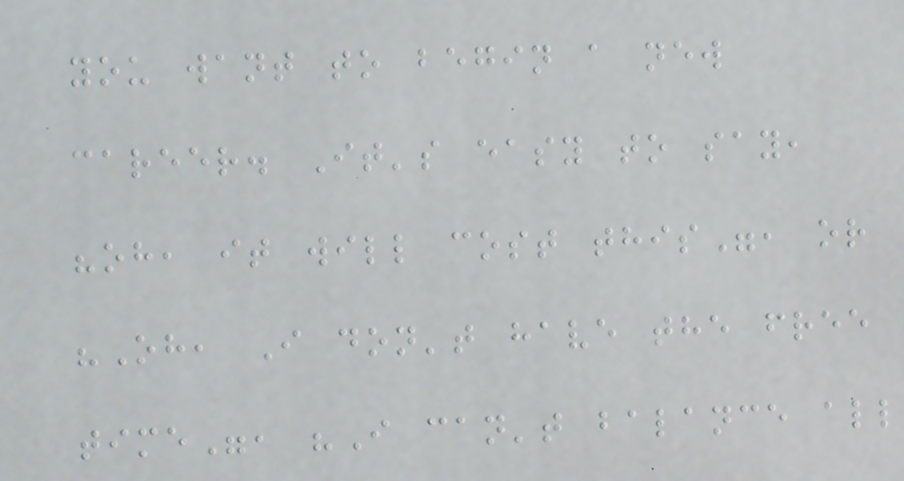you want to begin a new
career. It's easy to say,
"oh, it will cost this", or
"Oh, I don't have the free
time", "I can't balance all
